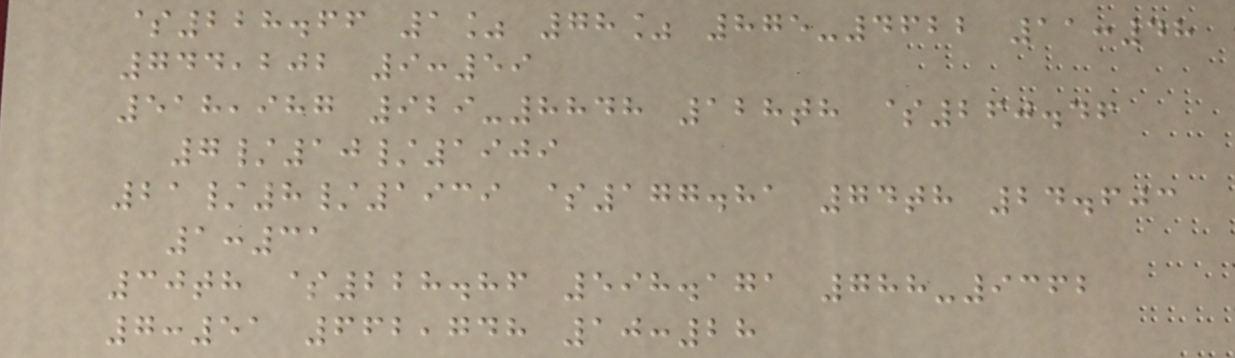$228.66 1% 78% 875-4622 11:48
744,202 9:59
518,987 929-8848 128th $260.46
7/10/1909
21/8/1939 $177.81 74th 24.603
1:31
30th $228.86 598.171 788-9362
7:51 662,748 10:28
